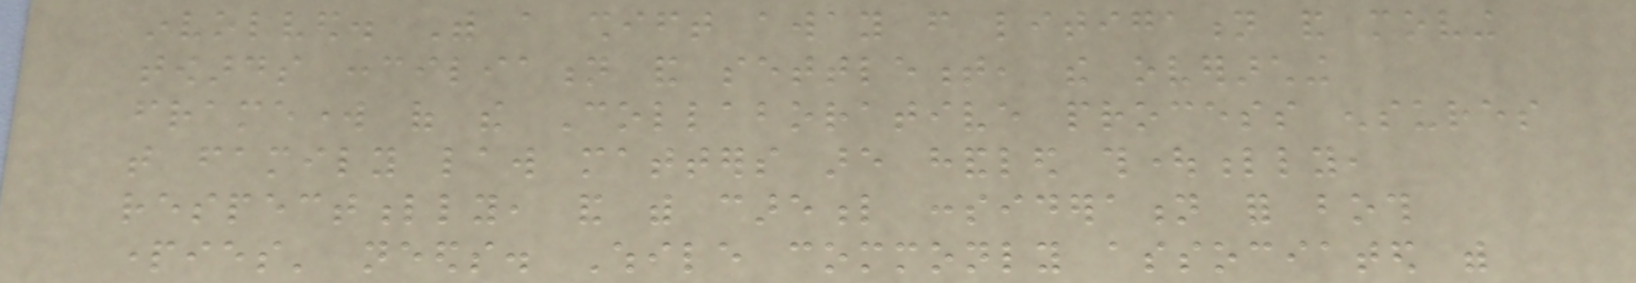involved. With a shift away from litigation and moving
towards conciliation and settlement, the overarching
framework of the Collaborative process ensures
that family law matters are handled thoughtfully,
respectfully, and with careful consideration for both
parties' needs. While commonly associated with
